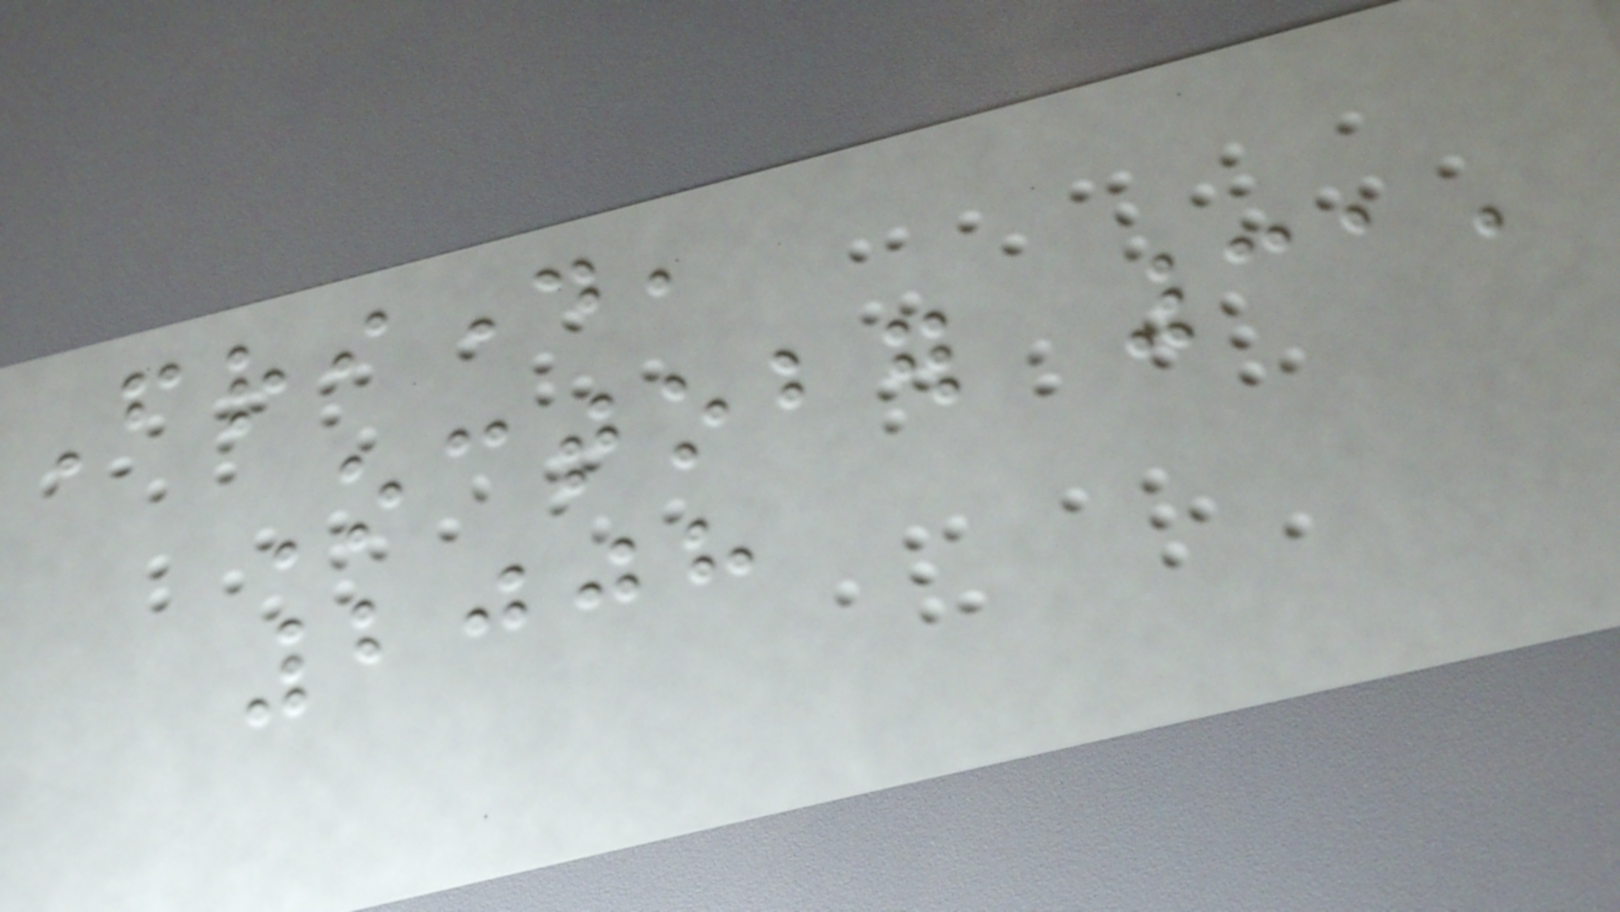Friday,
October 31,
2008
